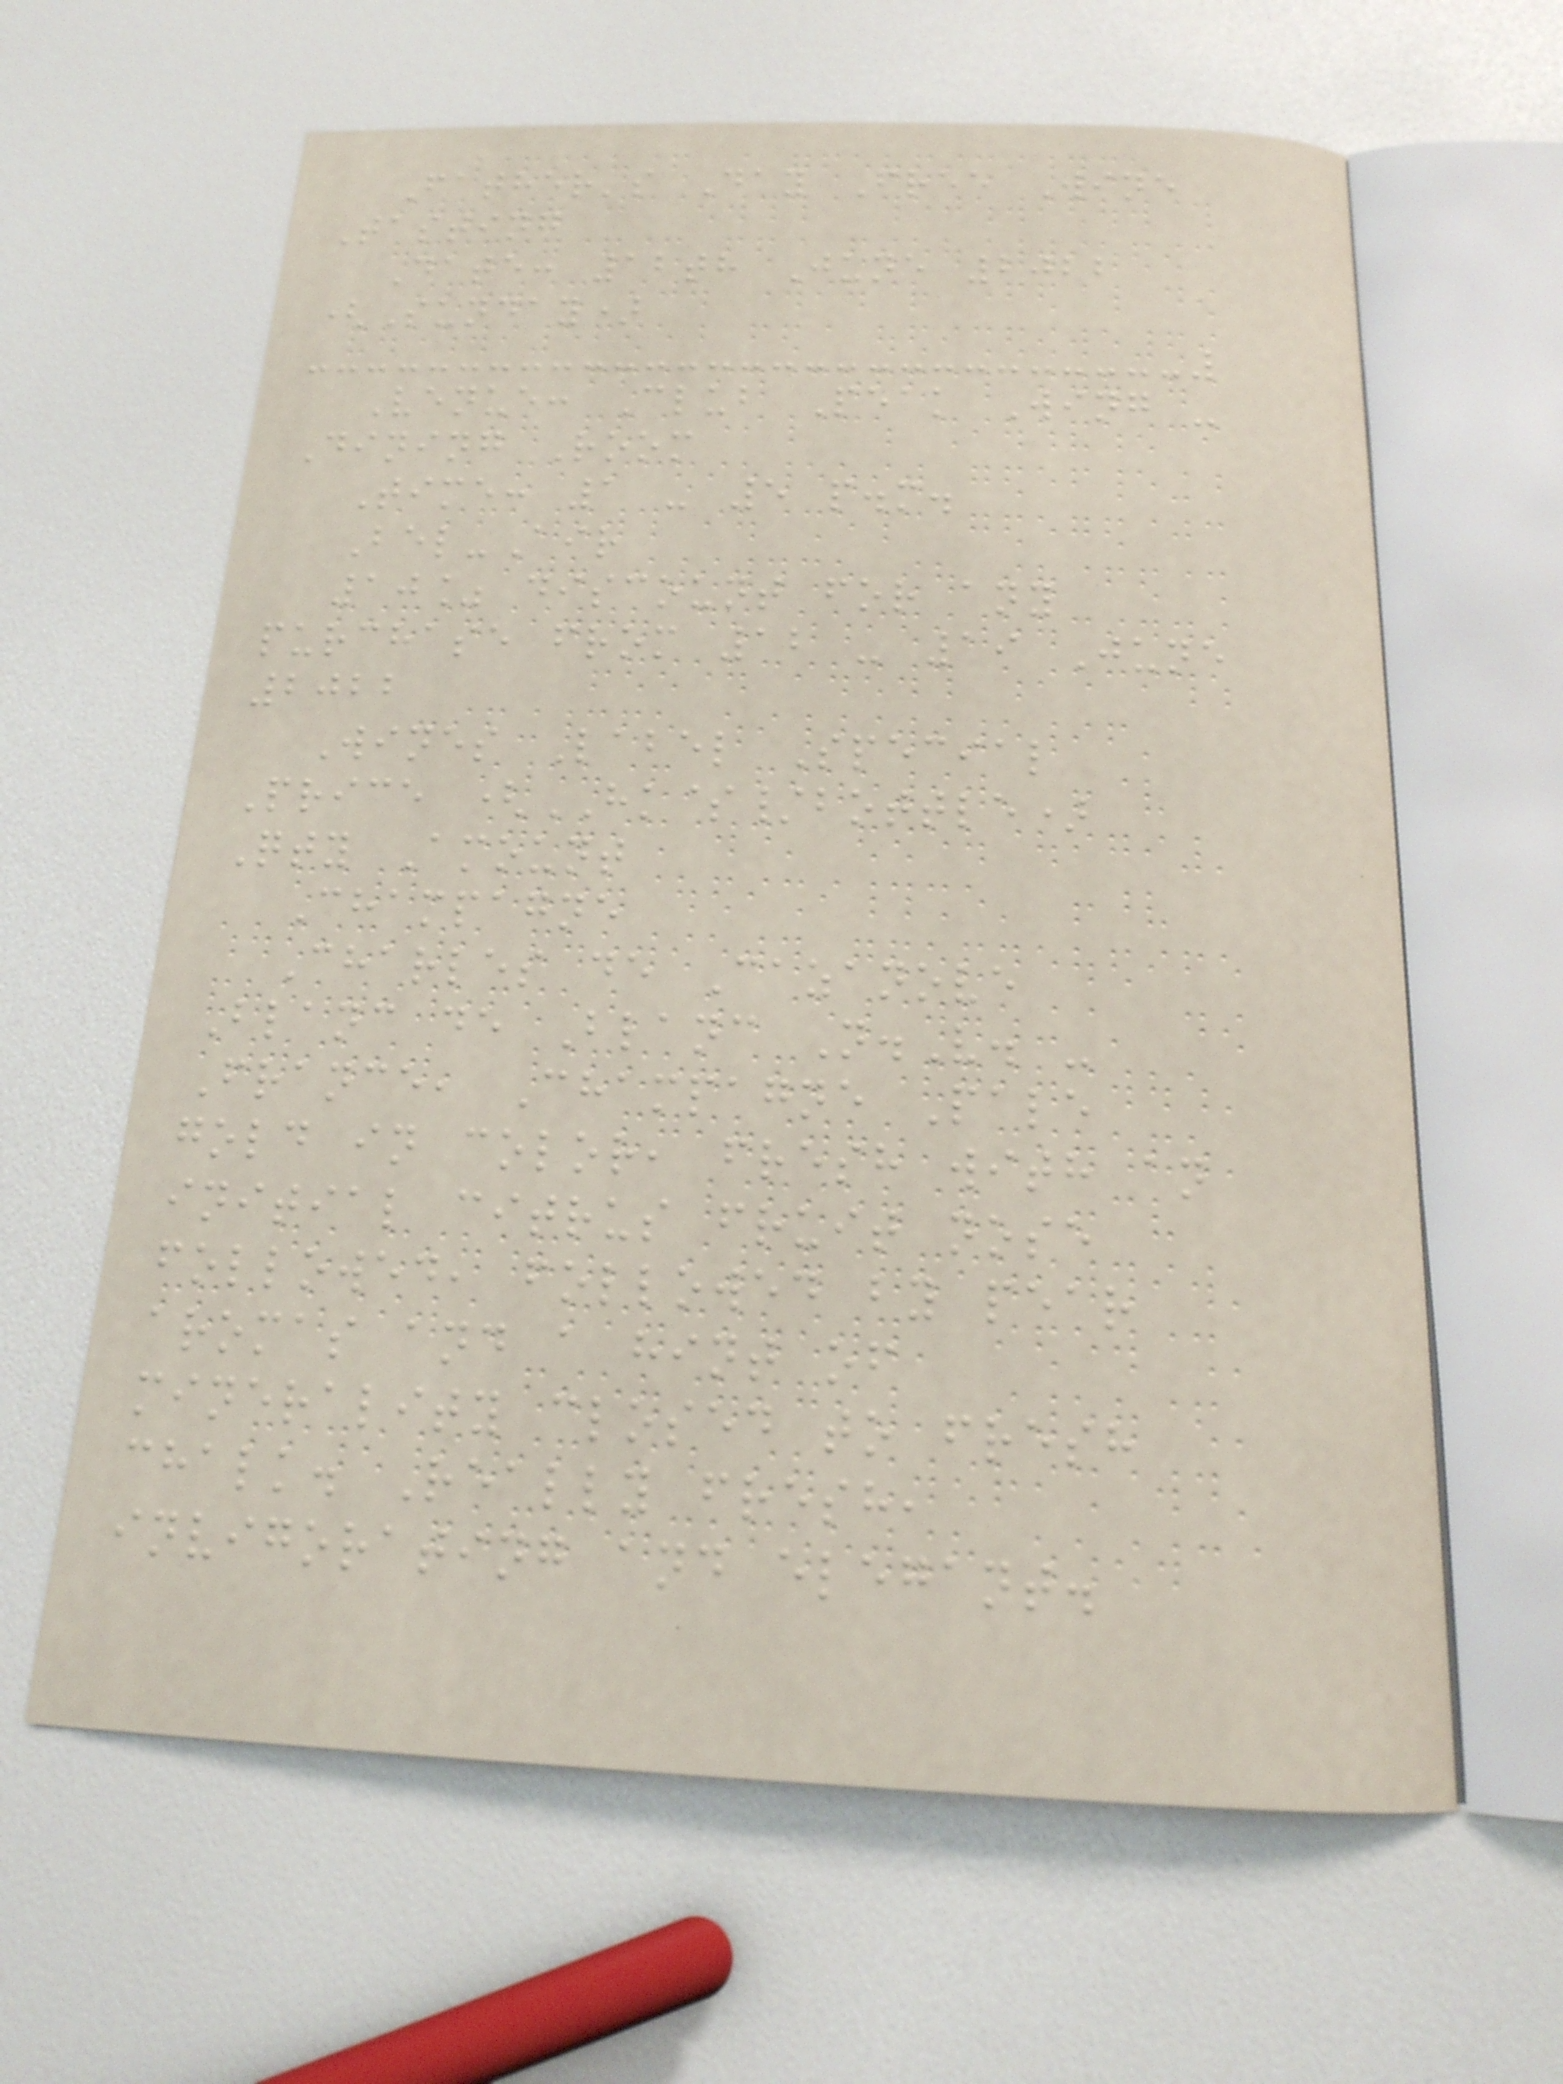Father's Day Free Wine
Tasting
Date: 12th June 2022
(Sunday)
Venue: Club Peak Wing -
Dining Room
Time: 1 - 5 p.m.
Bel-Air
10% discount for any
purchase from 12 - 19 June
2022
Wines Label Special
Price (HK$/bottle)
Qty Amount
Champagne
Charles de Cazanove
Blanc de Blanc N.V. -
France, Champagne Pale
gold in color, fresh with an
initial citrus fruit nose
followed, followed by pear
aromas and a hint of
minerality closed to fresh
chalk. Really fresh,
invigorating and elegant.
